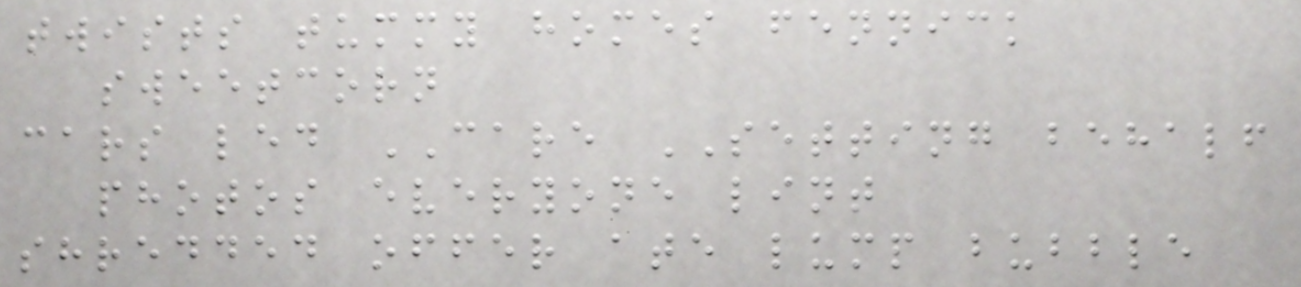twists tummy homes fennick
sweetcorn
cars led CARE SETTING behalf
photos everyone lint
shredded offer ate lump bubble
